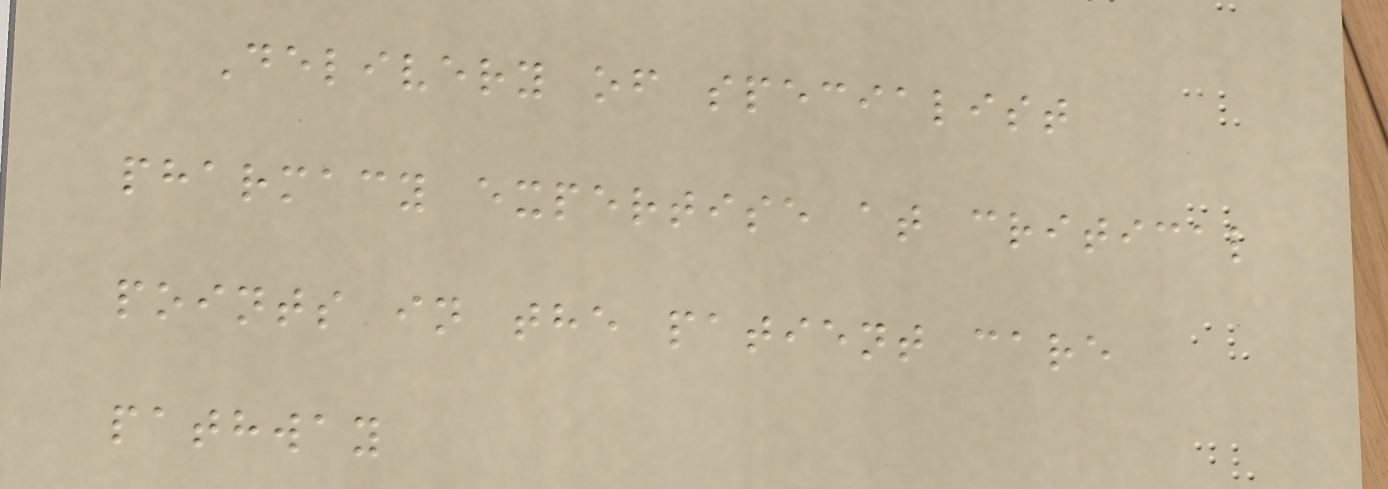Delivery of specialist
pharmacy expertise at critical
points in the patient care
pathway
